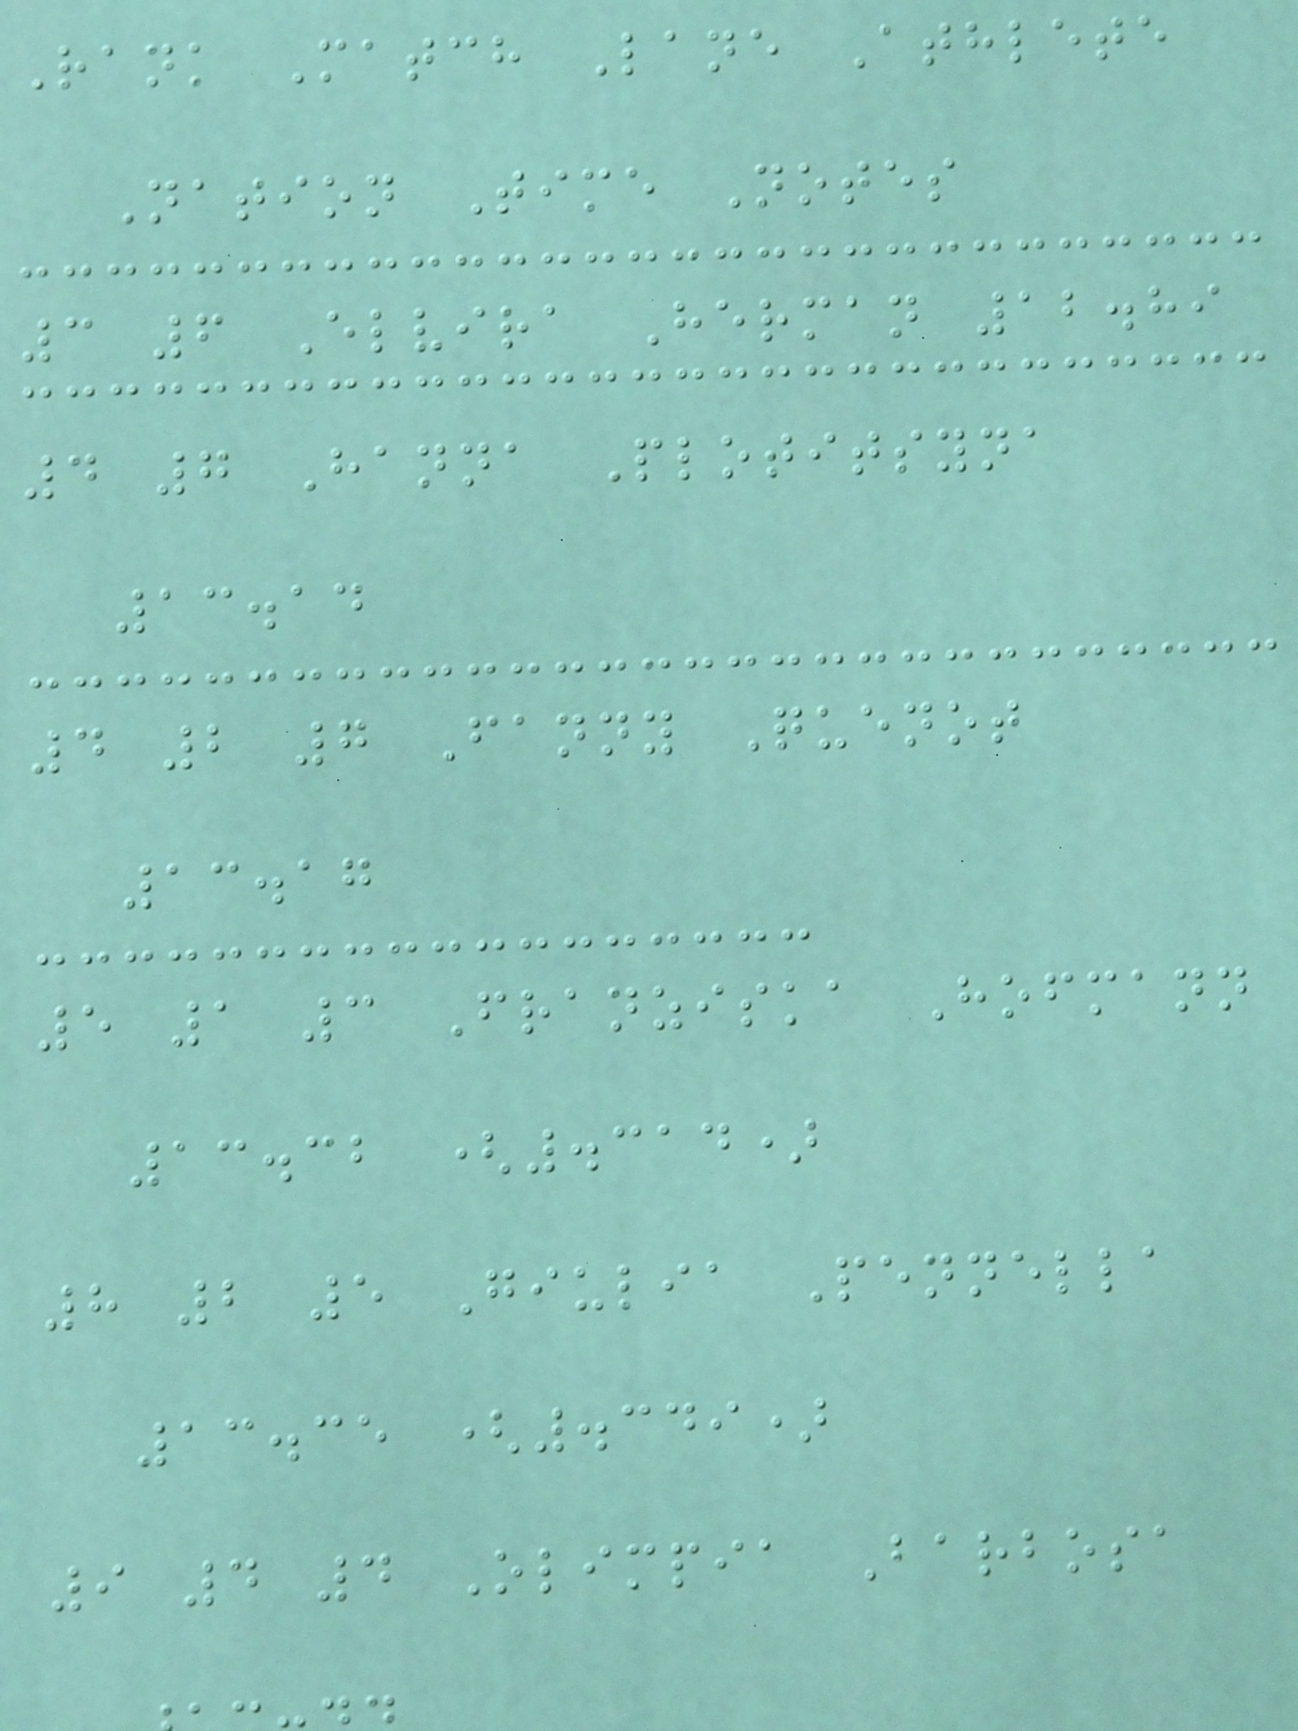Rank Match Lane Athlete
Nation Time Notes
3 6 Elvira Herman 12.89
4 7 Hanna Plotitsyna
13.14
4 2 7 Fanny Quenot
13.17
5 1 3 Franziska Hofmann
13.32 (.314)
8 2 5 Giulia Pennella
13.35 (.349)
9 4 4 Olimpia Barbosa
